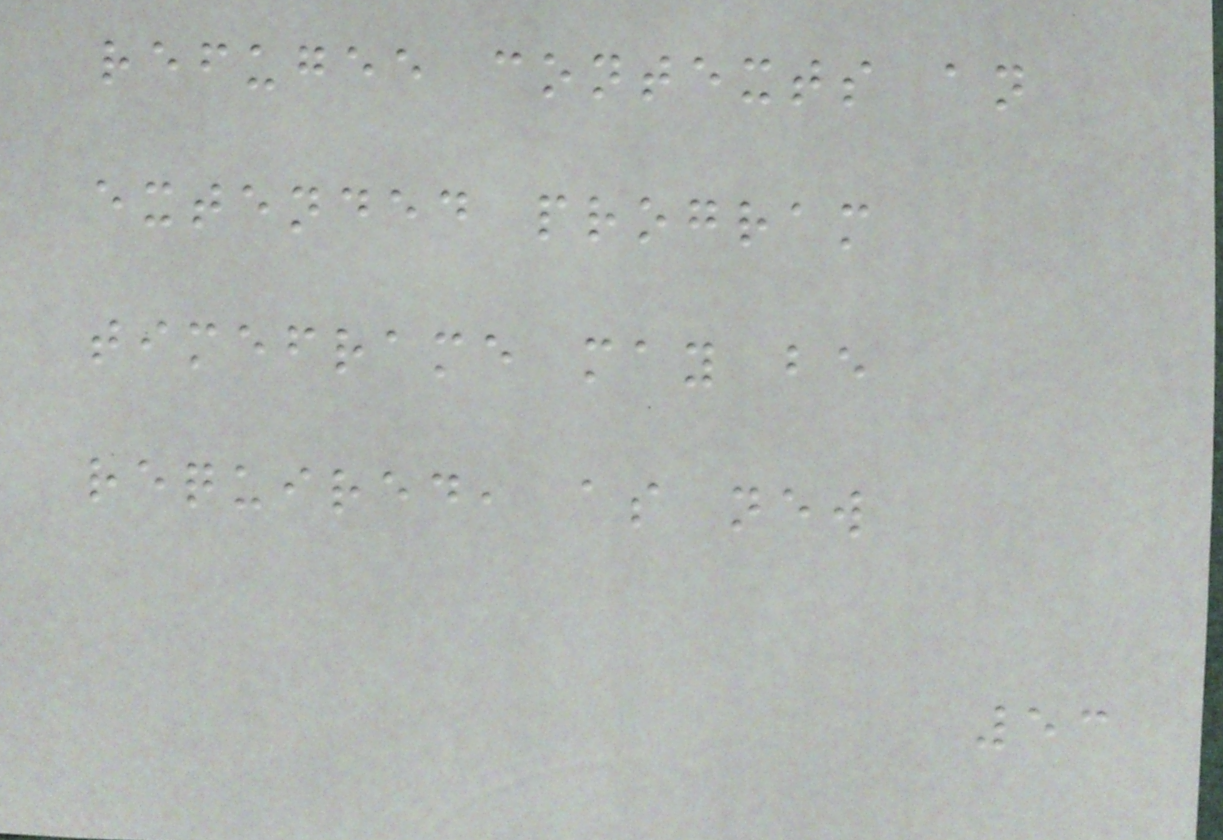refugee contexts an
extended program
timeframe may be
required, as new
53
